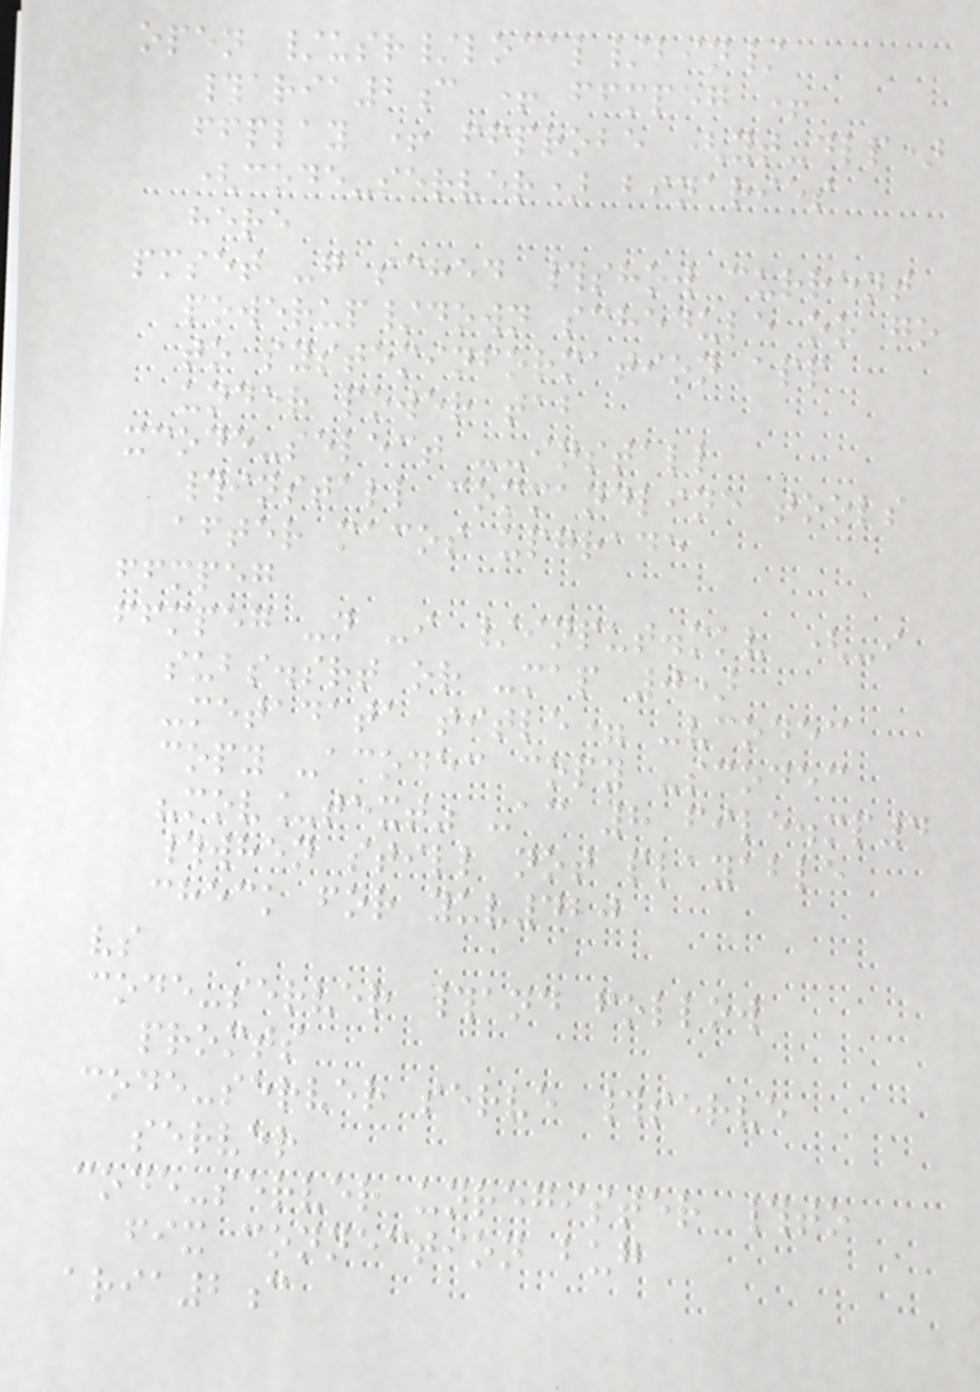open /usr/local/bin/
#aria2c + ffmpeg +
ffplay + ffprobe (yt-dlp)
(code-server) binaries
here
pmset -g sched #show current
powerup/down schedule or go
to systeminformation app
under power tab
xcode-select --install
#install commandline tools
after macos upgrade
ffmpeg
ffmpeg -n -i /input.mkv (-i
subs.srt or -map 0)
-metadata title= -vcodec
copy -acodec copy -scodec
"mov_text" -ac 8 file.mp4
#when still not playable
check for yuv420
vs
code-server #and follow
promts
code-server serve #serve
server
code-server unregister #to
fix connection bug
aria2c
